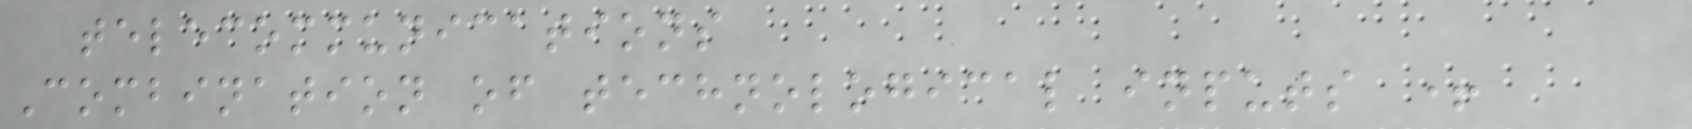telecommunications
Combination of technological inputs +
